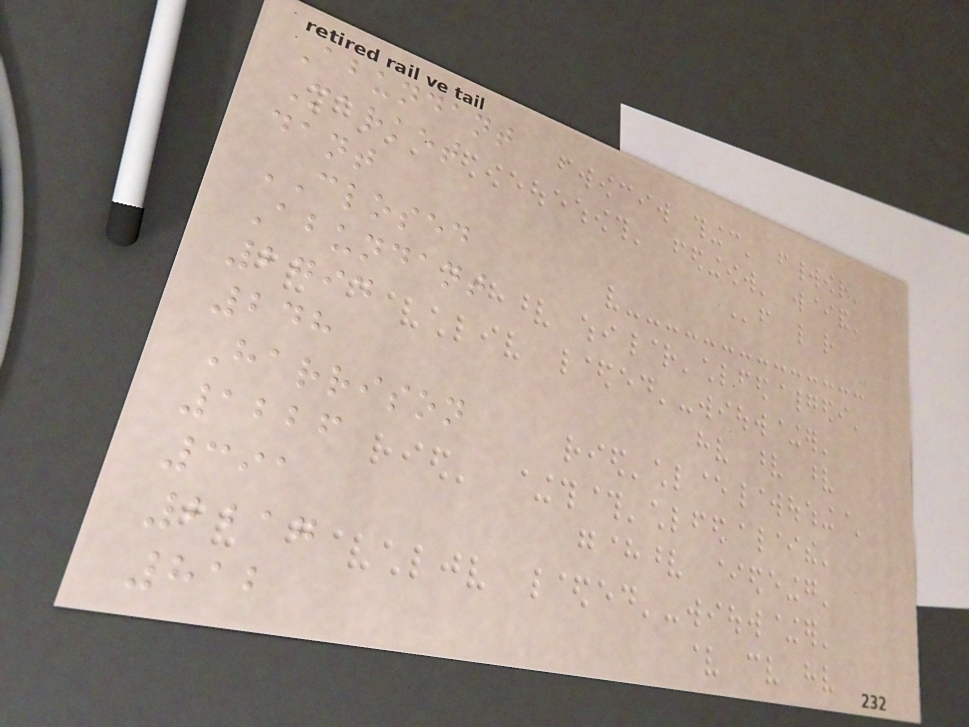Abundant
Market
dant
CLOSED
Abundant
2794
248
Harrison
1226
391
2217
812
